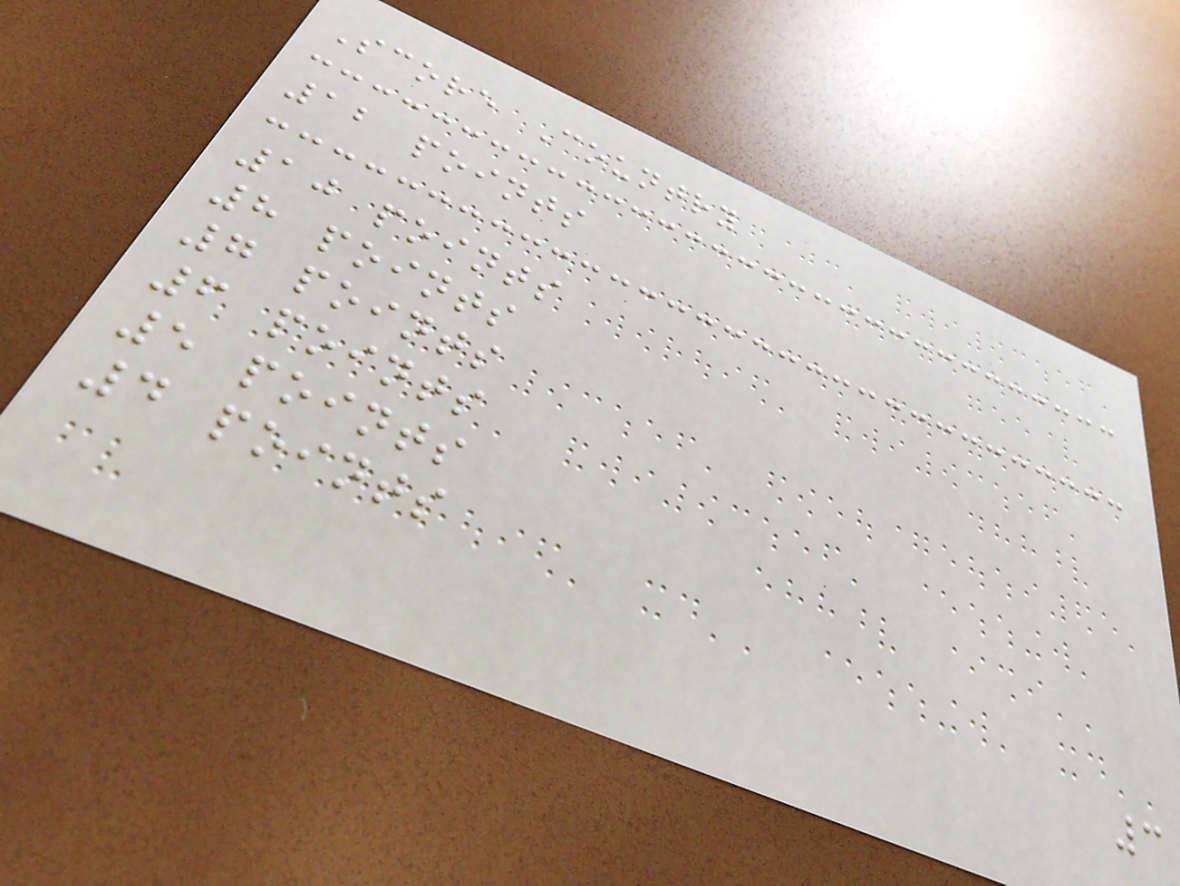Score Country
12 points
10 points
8 points
7 points
6 points
5 points
4 points
3
